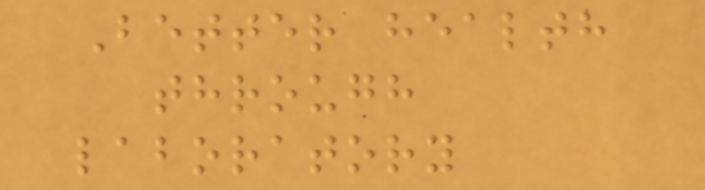Better health
through
laboratory
